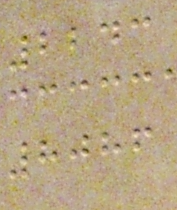2243
8086
